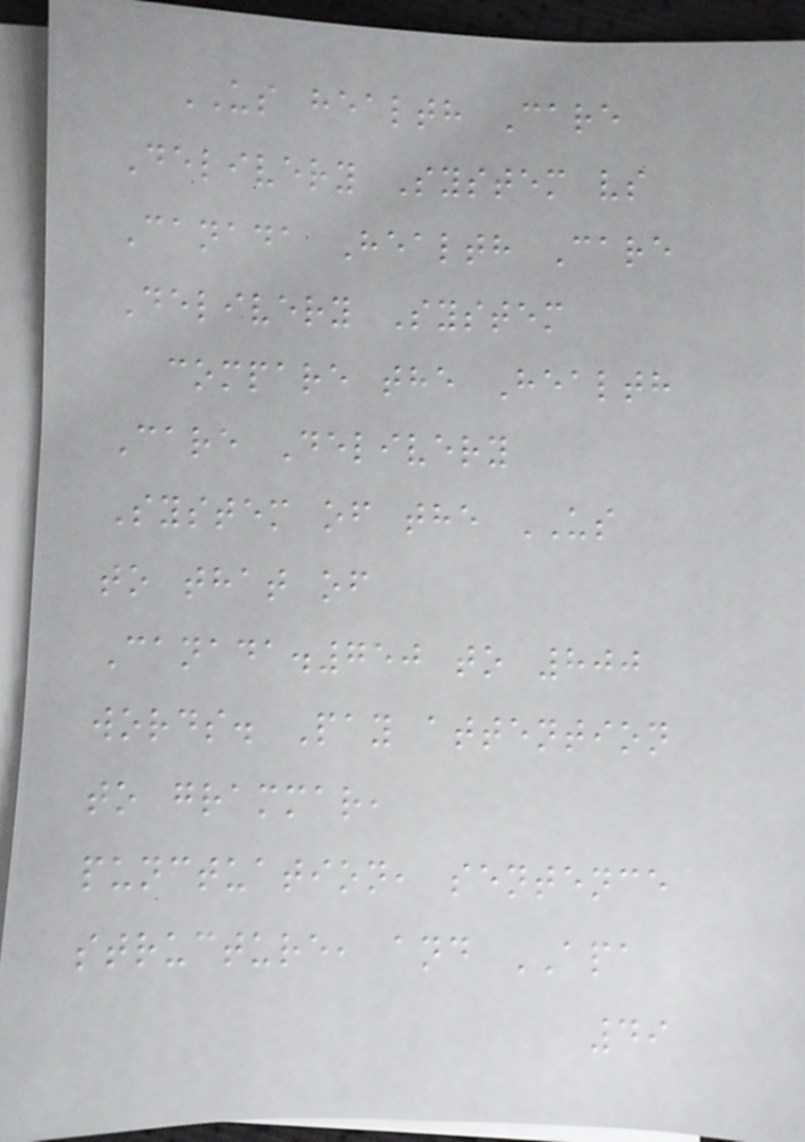US health Care
Delivery System vs
Canada Health Care
Delivery System
compare the Health
Care Delivery
System of the US
to that of
Canada.750 to 800
words. Pay attention
to grammar,
punctuation, sentence
structure, and APA
49
